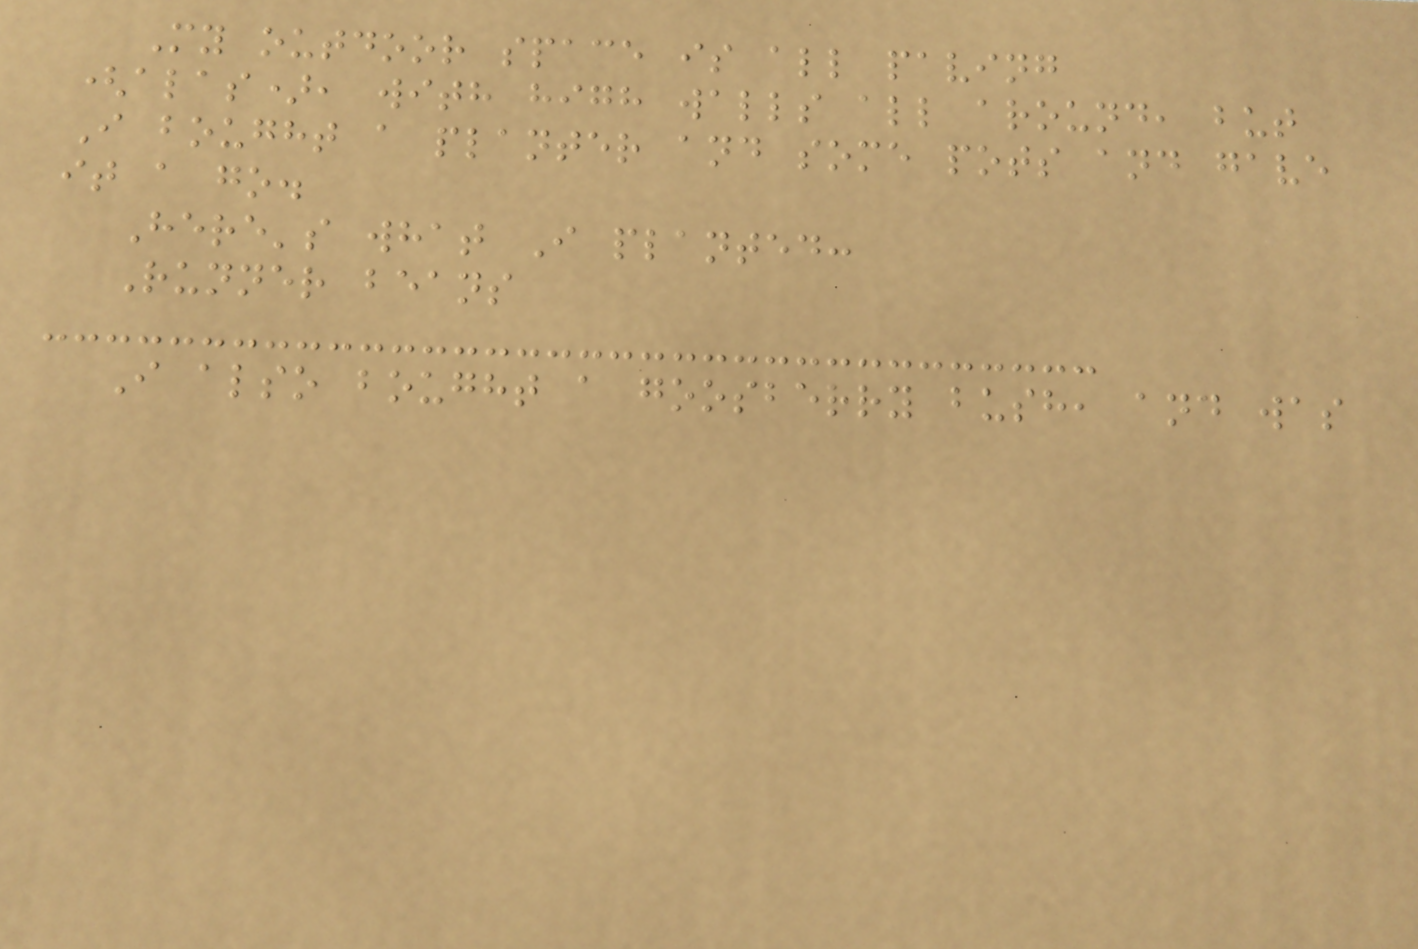My outdoor space is all paving
(alas), with high walls all around, but
I bought a planter and some pots and gave
it a go.
Here's what I planted:
Runner beans
I also bought a goosberry bush, and was
